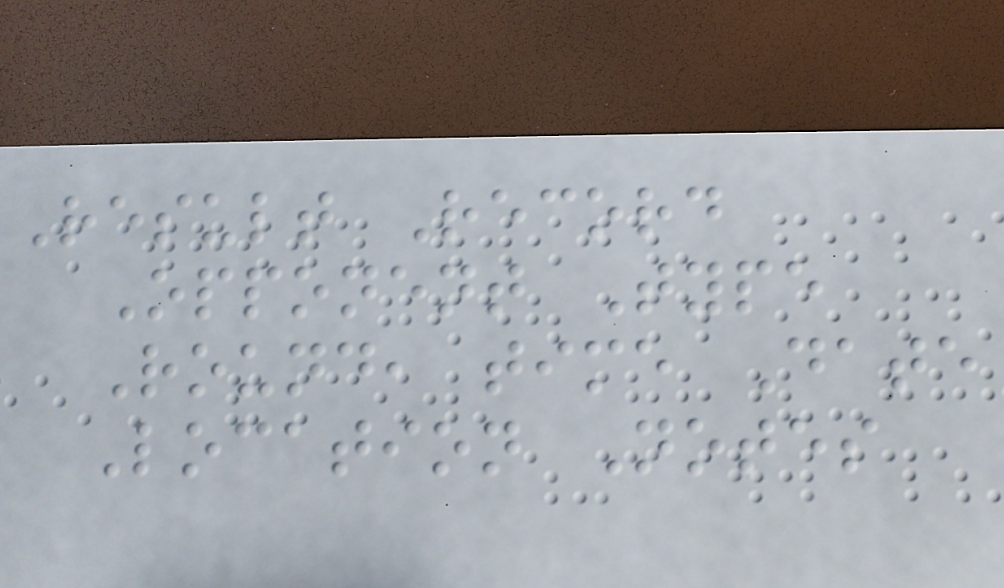Result Record
Opponent Type
Round, time Date
Location Notes
